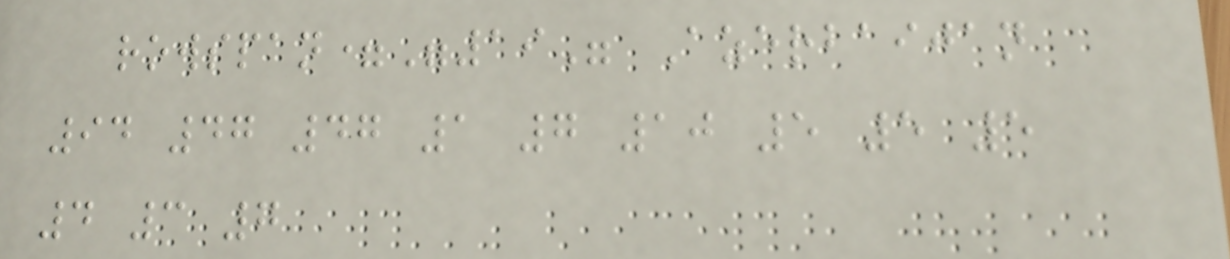rowspan="19" Azerbaijan
94 47 47 1 7 10 5 5 5
4 3 7
